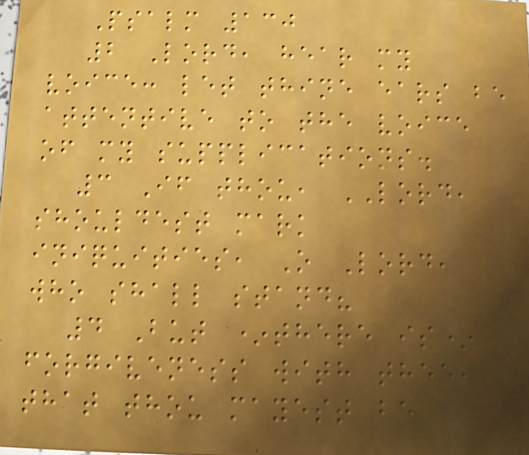Psalm 130
2 Lord, hear my
voice: let thine ears be
attentive to the voice
of my supplications.
3 If thou, LORD,
shouldest mark
iniquities, O Lord,
who shall stand?
4 But *there is*
forgiveness with thee,
that thou mayest be
